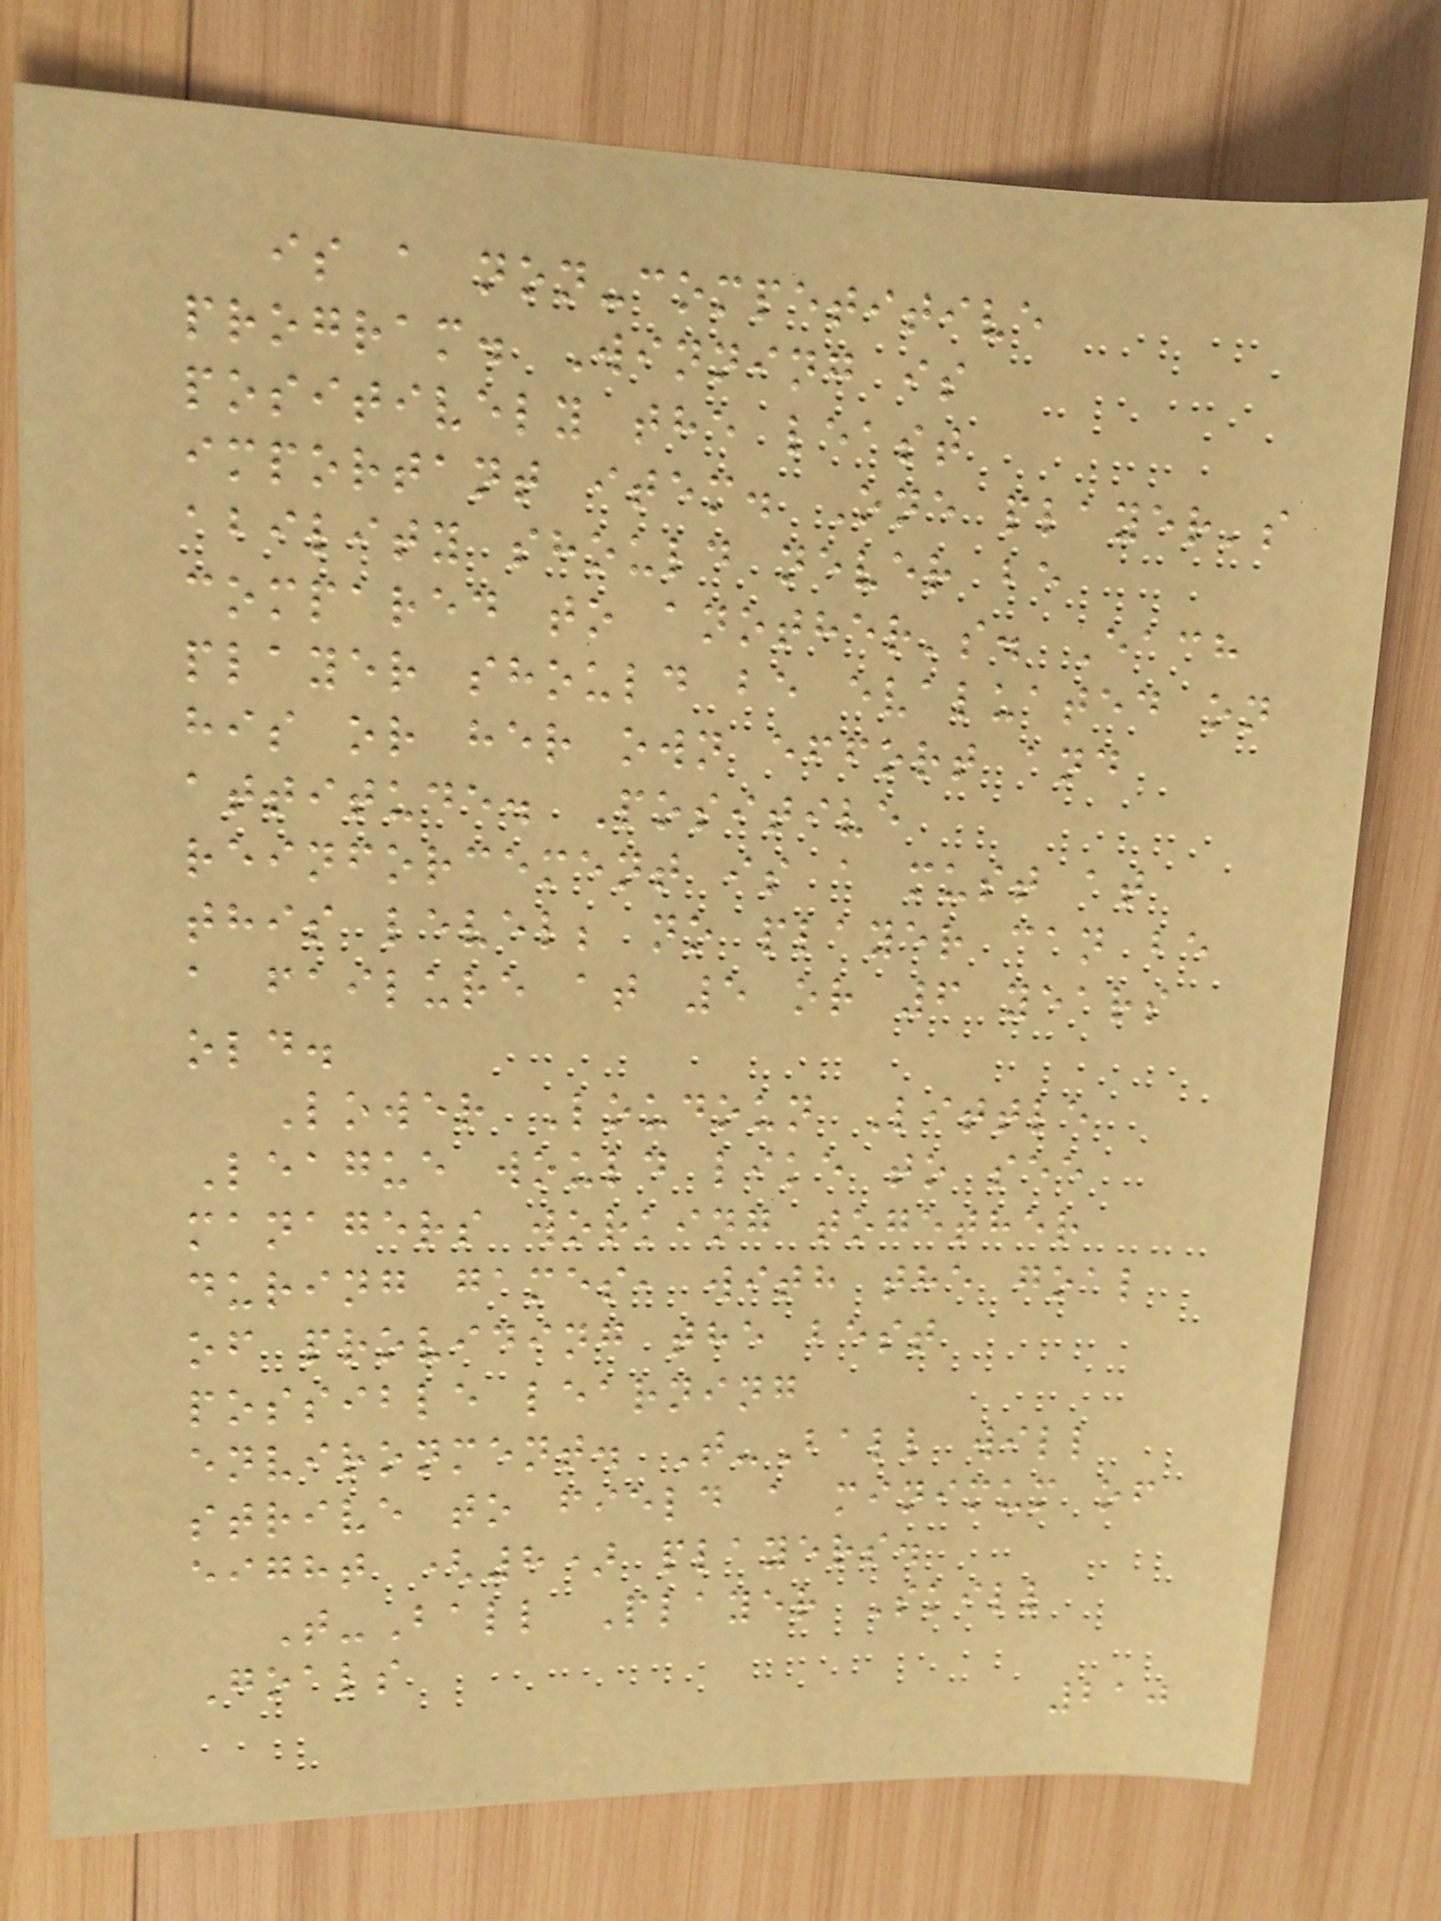is a non-competitive
program. Winning is
positively the least
important item. One player's
ability should never be
compared to another's. Each
player should be evaluated on
his or her own effort and
attitude. Positive
reinforcement is a must at
this level; no player can be
a failure at 5 or 6 years
old.
Lower Loudoun Little
League would like to see
managers working together
during games, with the goal
of providing the best
possible learning
environment. T-Ball will
strive to field a minimum of
eight (8) players.
T-Ball Player Skill
Goals
210
